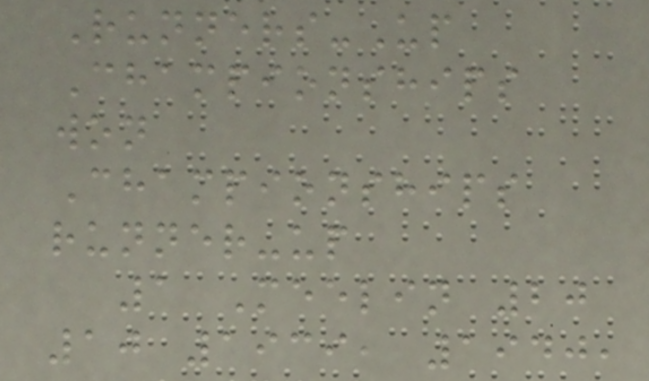Runners-Up
Championships
won
Championships
runner-up
1 Meelin 20
10 1939, 1940,
